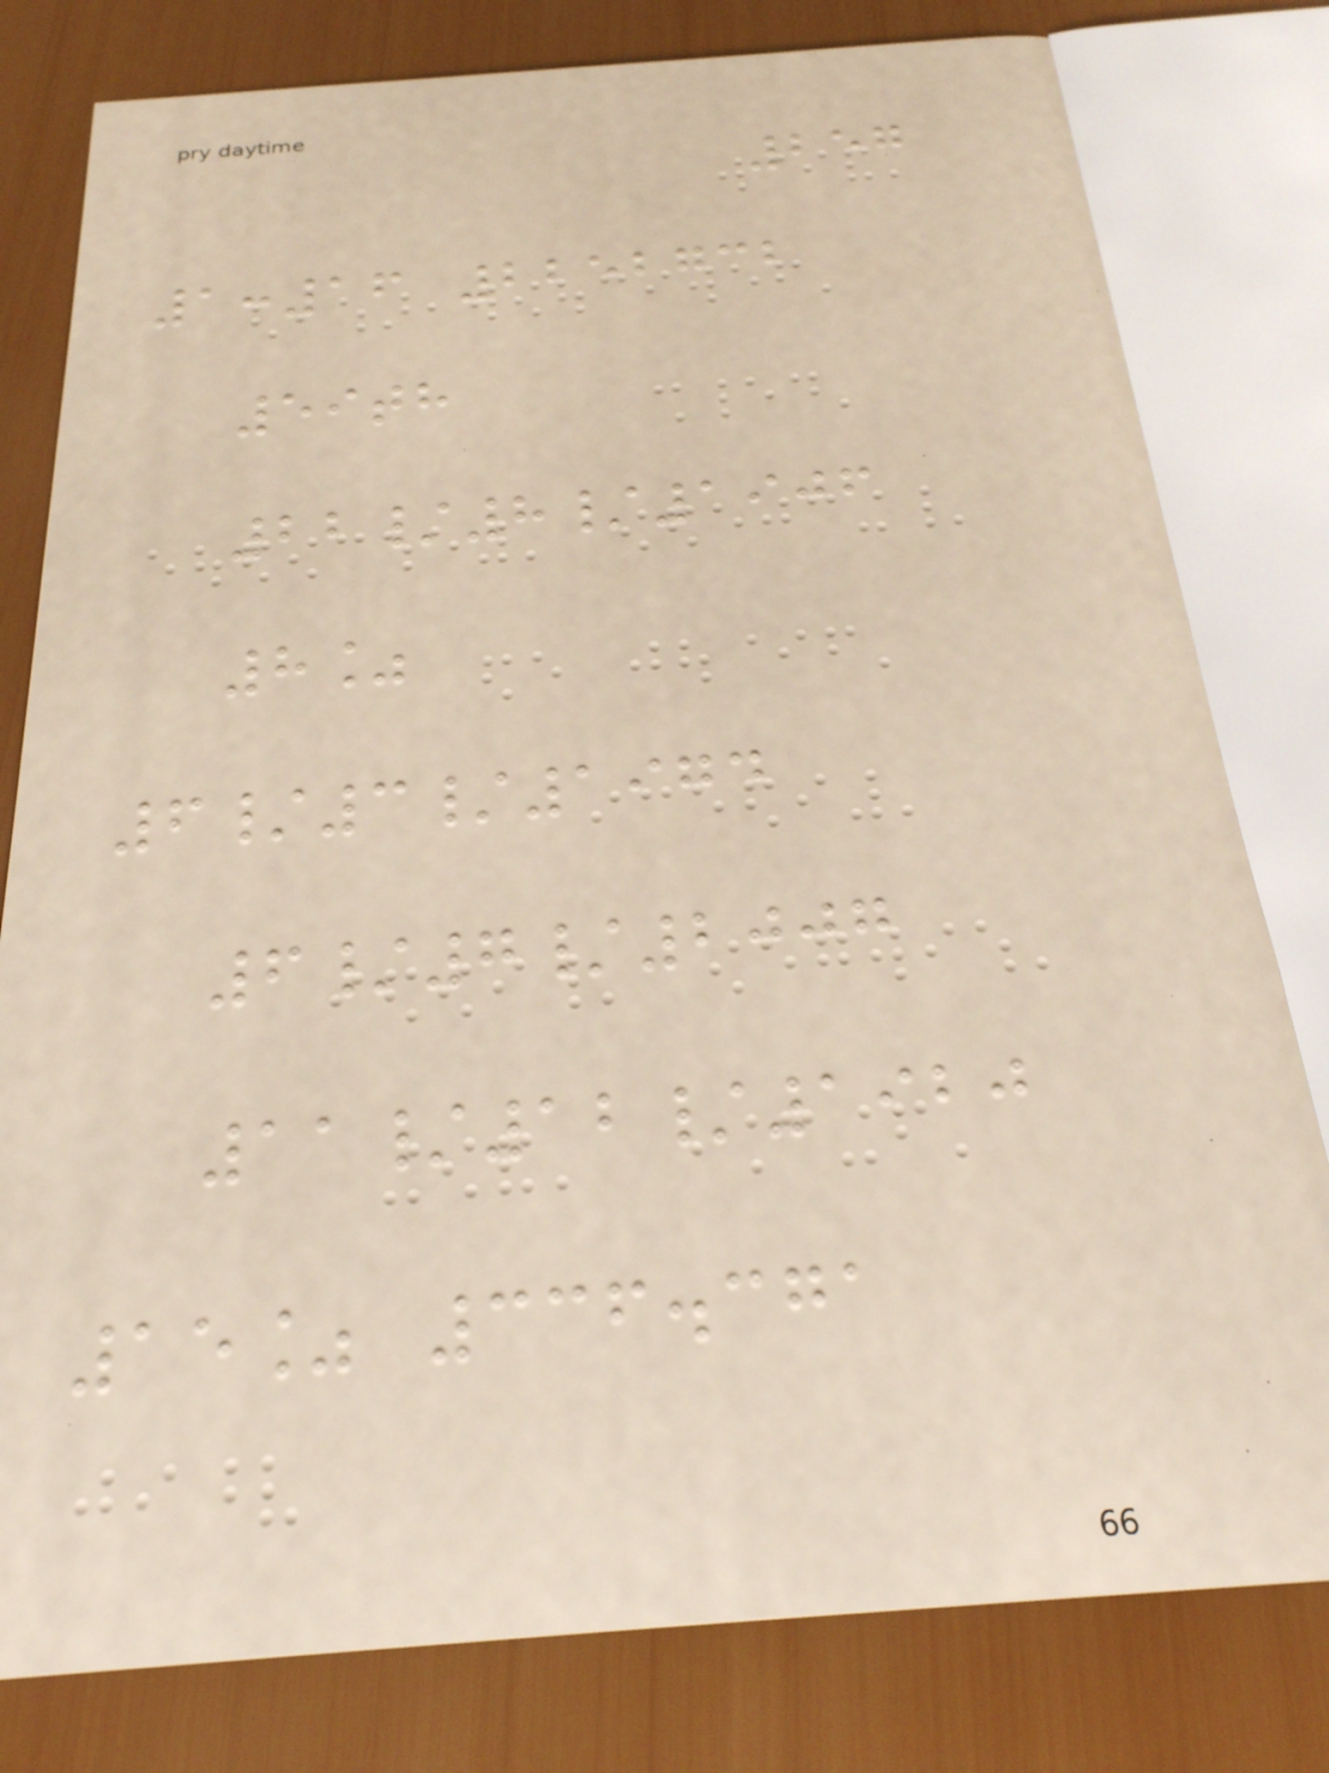257
1:16 2252732
59th
22/8/1906
8%
6/3/1974
6/7/2007
11/12/1920
15% 336.371
